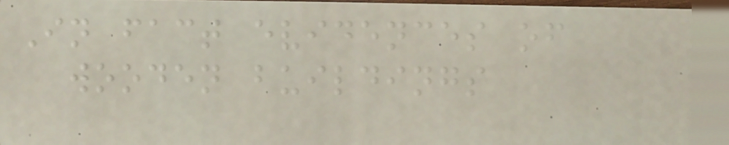In fact evidences of
wooden buildings
